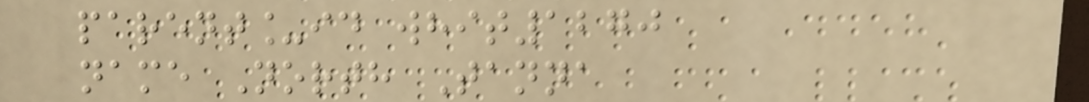parent_id whit1270
name North Tanna
